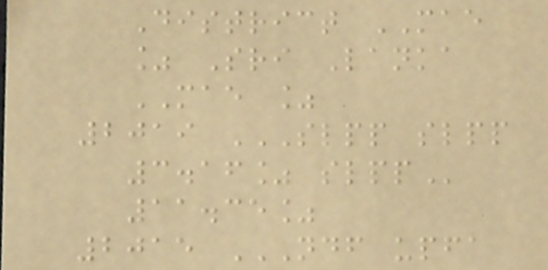District MAE
% Sri Lanka
MAE %
2019 SLPP SLPP
3.16% SLPP
11.35%
2015 NDF UPFA
